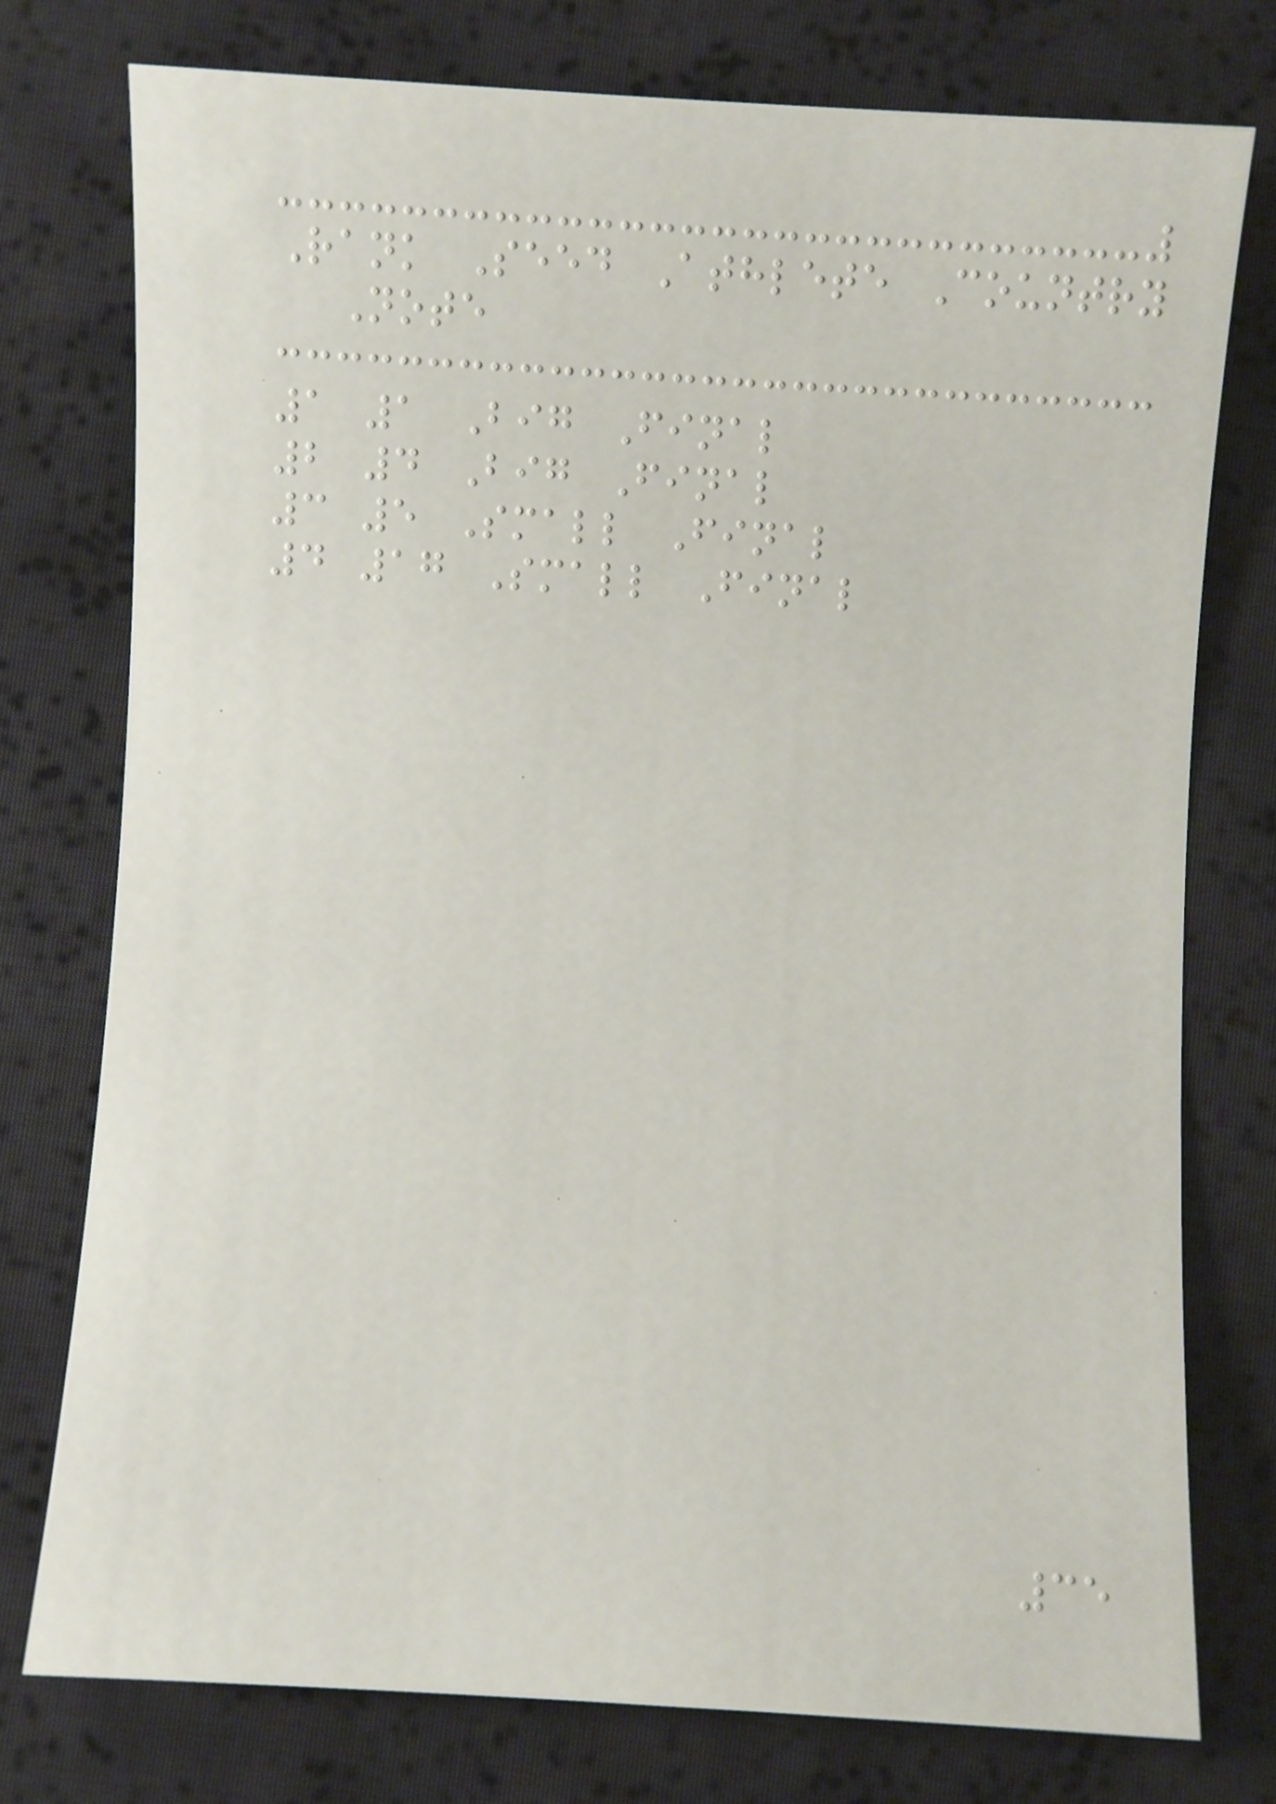Rank Seed Athlete Country
Note
1 1 Big Final
2 4 Big Final
3 5 Small Final
4 17 Small Final
35
